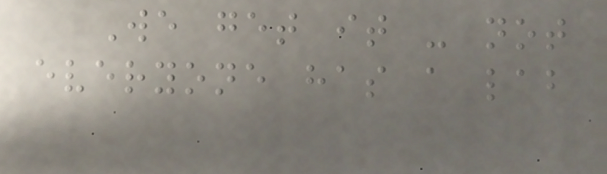We get it - not
everyone has a lab
